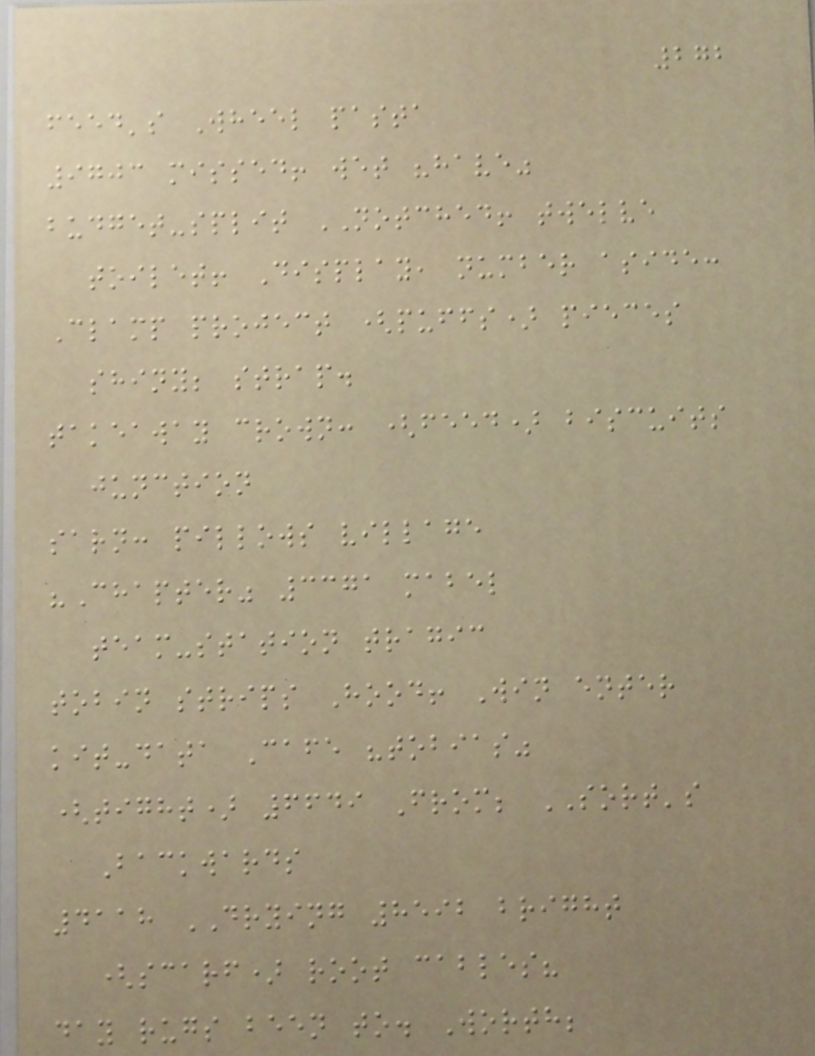272
feed's Wheel pasta
9703 missed! wet "have"
budget-split NOTCHED! twelve
toilet! Display, number aside:
Clamp project (puffs) pieces
shiny; strap.
takeaway crown: (feed) biscuits
junction
sarn: pillows village
"Chapter" 3371 mabel
team-station tragic
tobin strips Hood! Win enter
kit-data Cafe "tobias"
(tight) 6649 From; SORT's
Backwards
4118 DRYING 8592 bright
(scarf) root cables?
day rugs been to. Worth;
